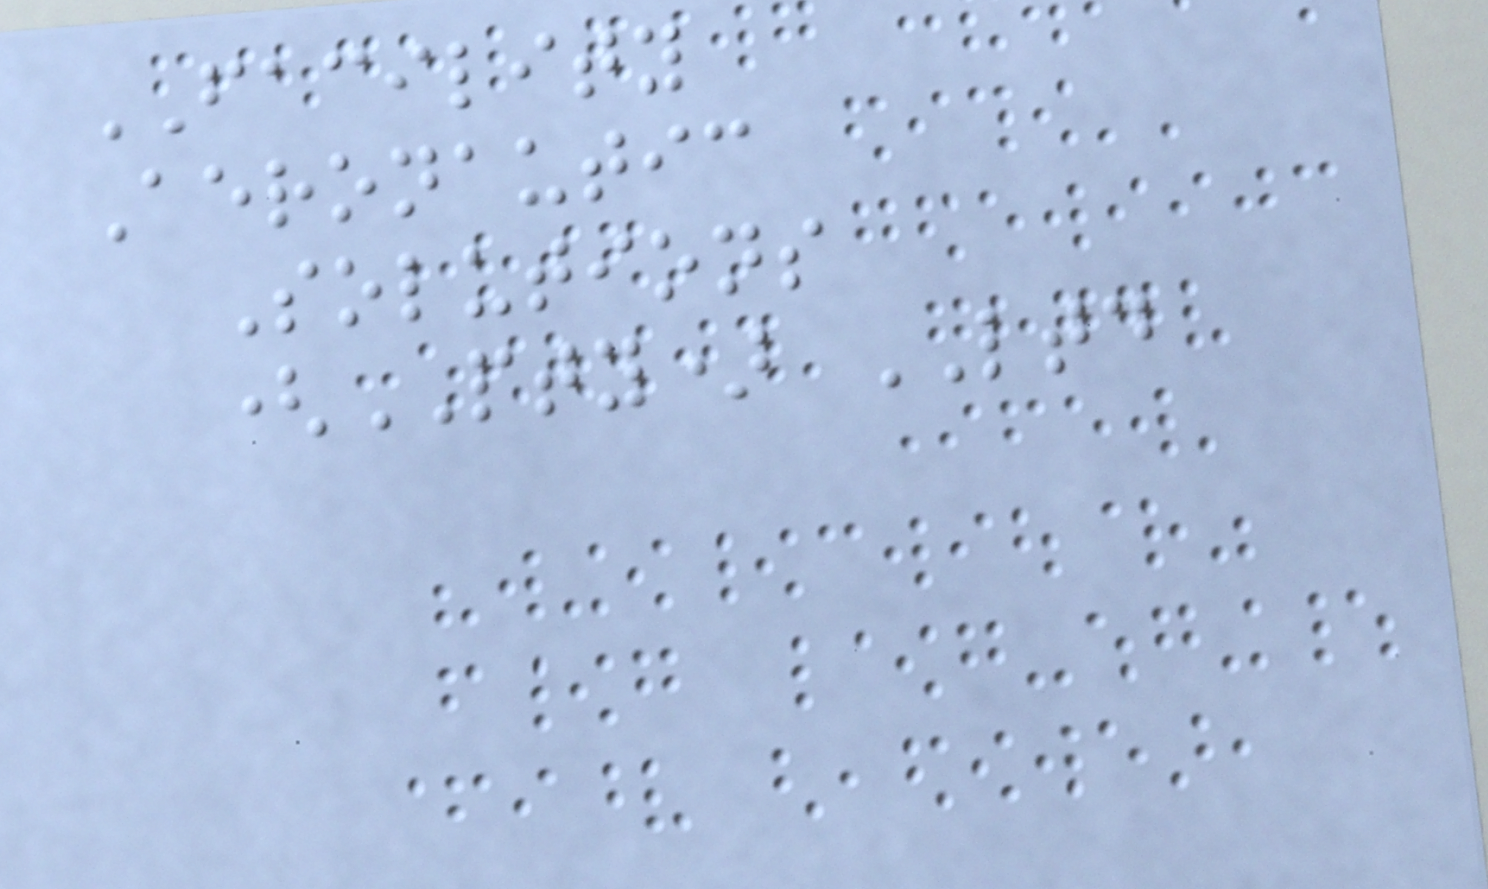FACILITY
Aeronautic
Solutions
(PTY) LTD
